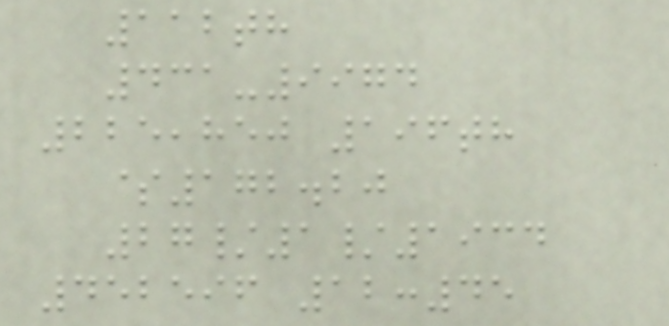112th
431-9974
225,850 196th
$172.20
27/1/1934
452596 12:45
